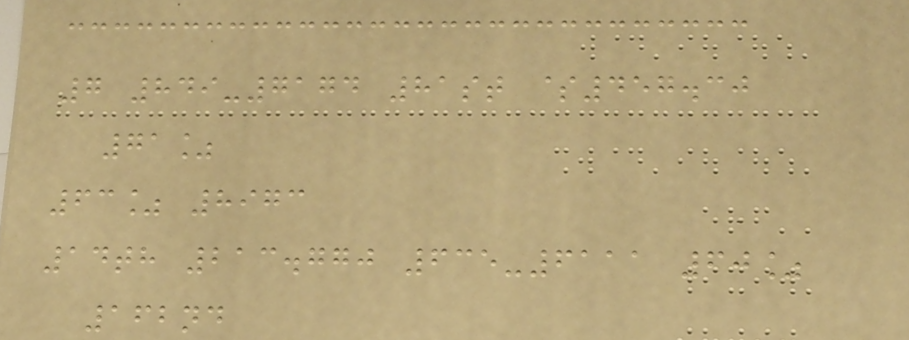7 849-7174 81st $457.30
71%
63% 8973
14th 213.770 635-6111 60%
162nd
